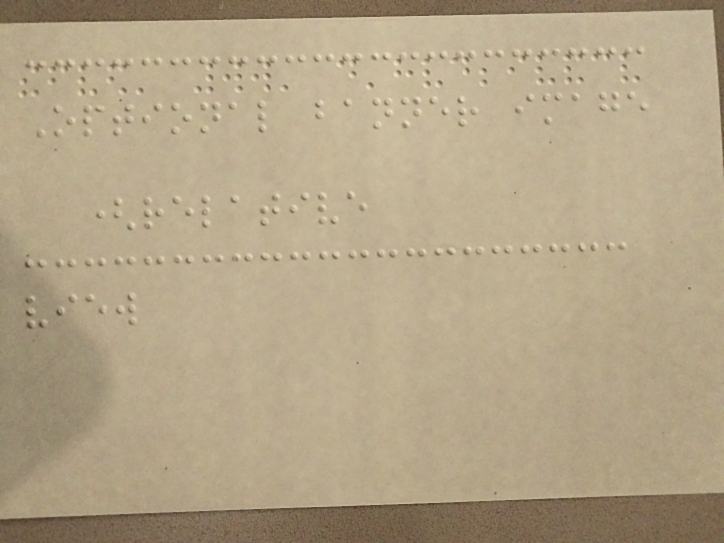Optional banner image
(relative
view
